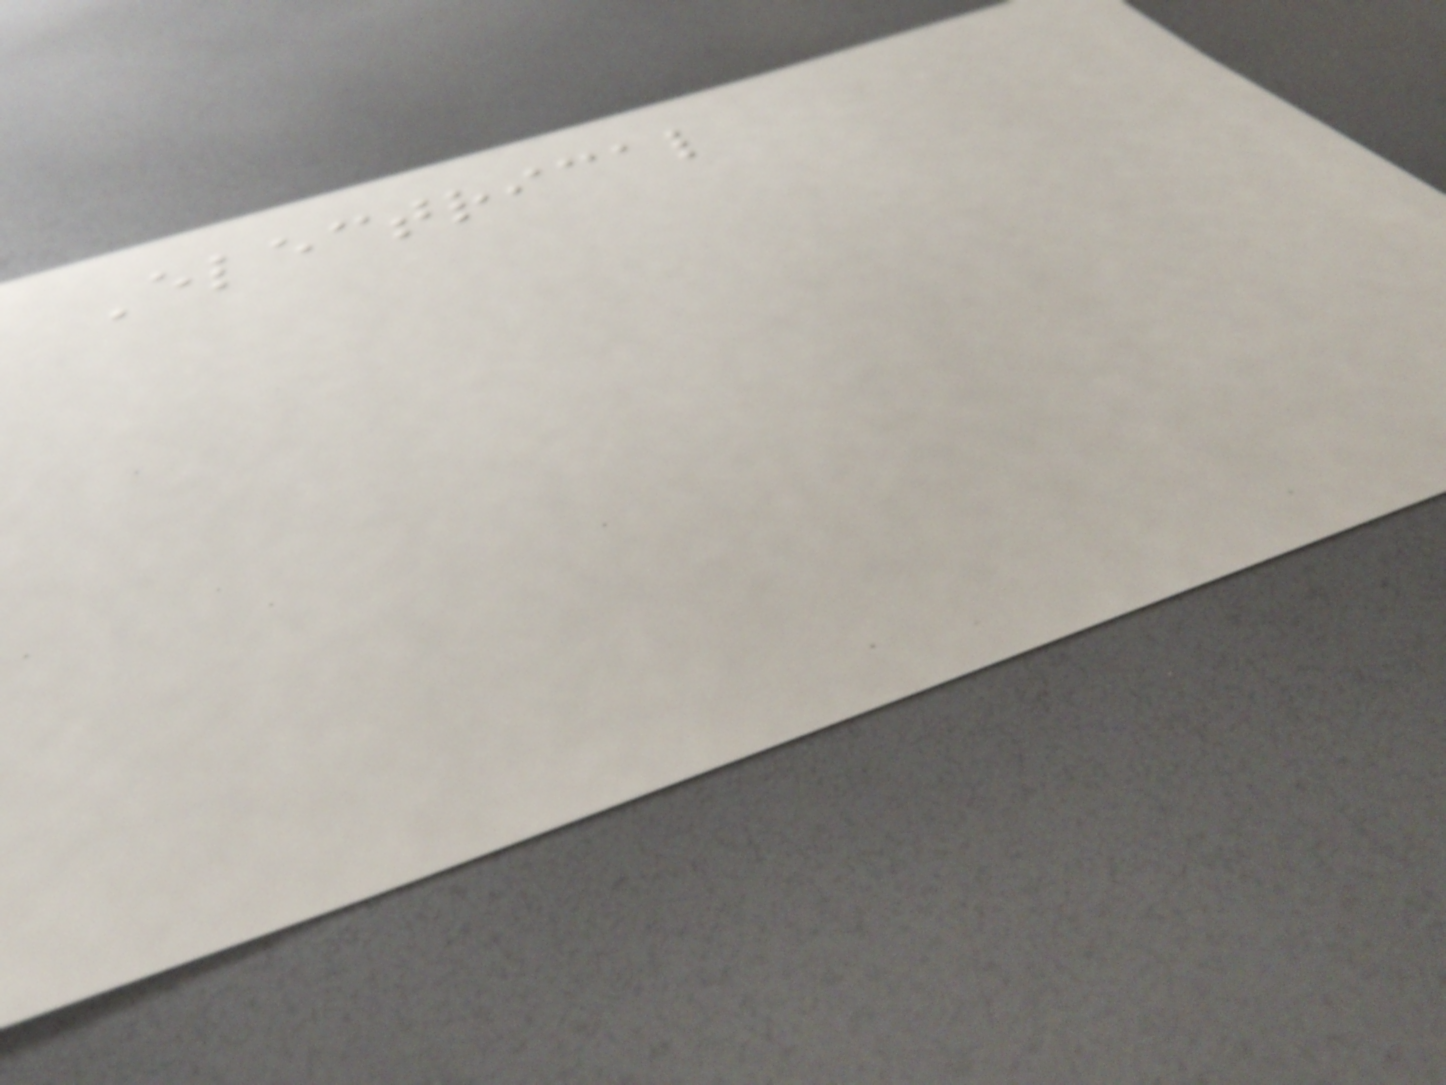Electrical
